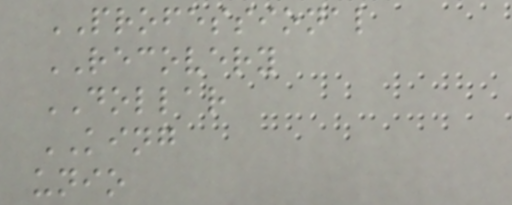PROFESSIONAL
RECOVERY
DOLLAR
KING
unio
